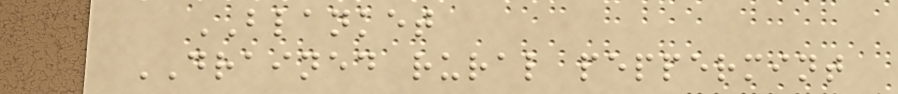BLANKET
DRAINED rural peppermint
